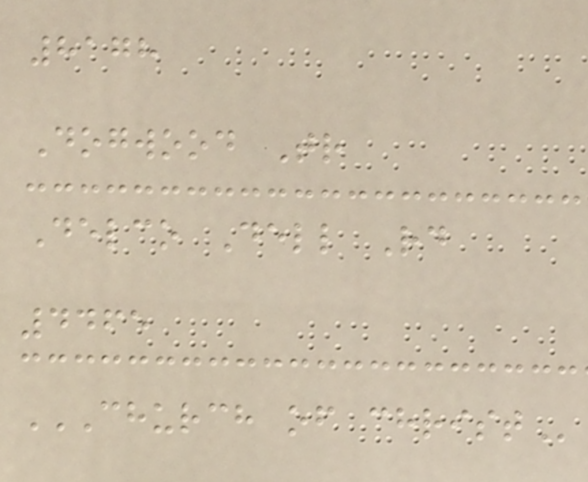8178
Dogwood Tr
Delco Dell Rd
4465
CHURCH OF CHRIST
